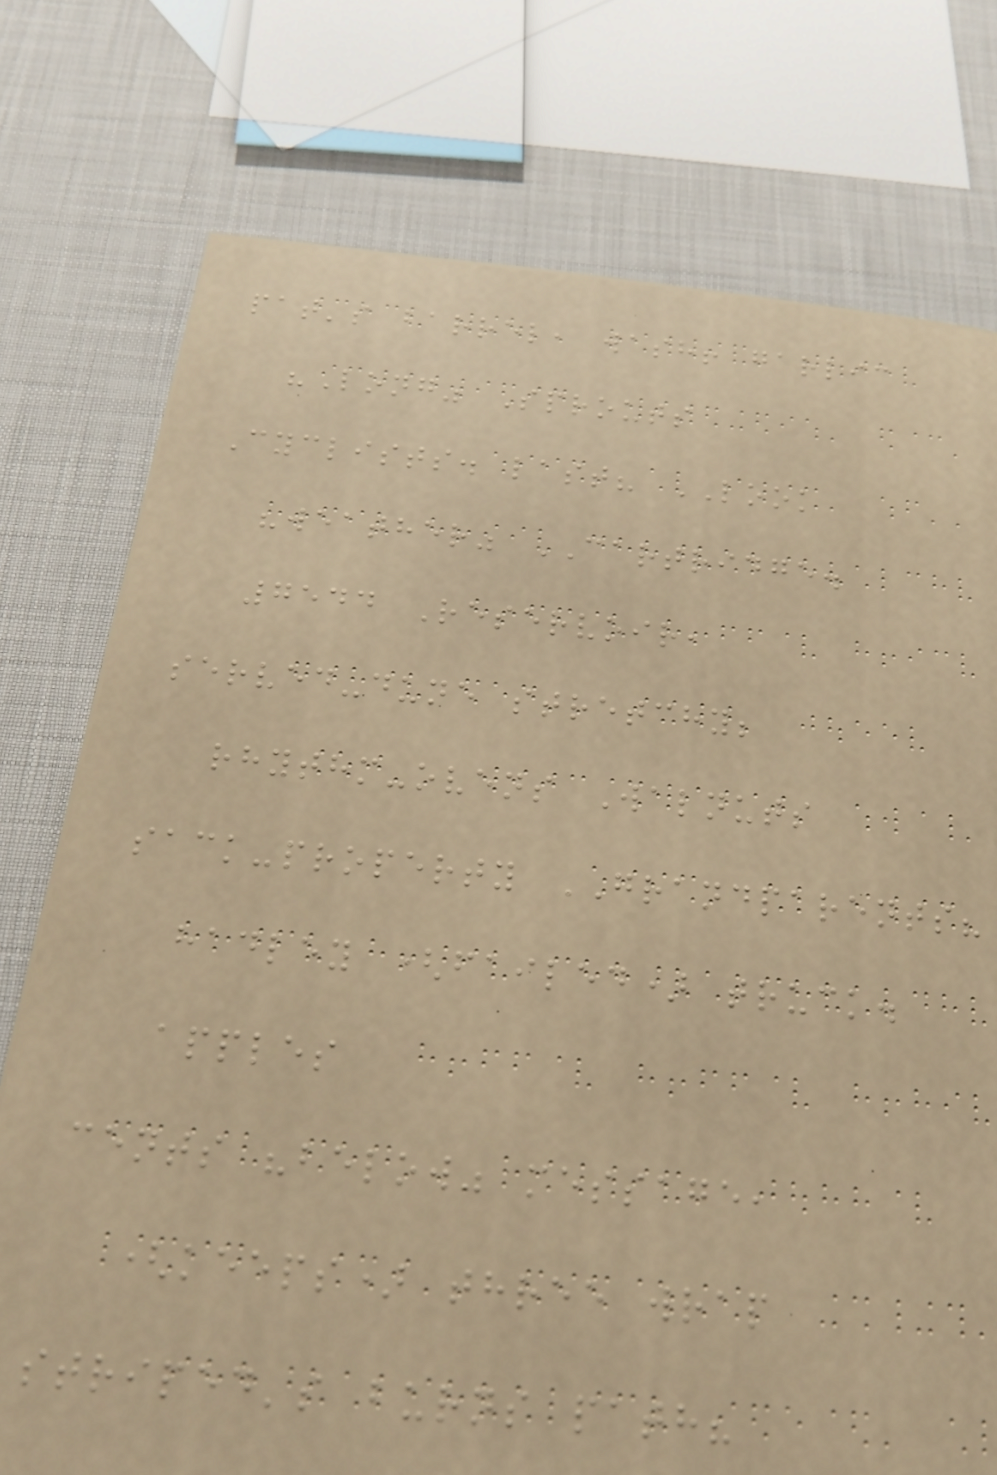pat's barrel, wash! garlic
"Long" Sprouts
Cyclists. last? LOOK
"weather" CARTRIDGE.
7544 Reservoir,
served-dune stretchy;
rhythm-ovens Walnuts
sack-property GRANDPARENTS?
hadley (failed) truck.
apples
cents "below" message,
(keeps) three wrap
striped's burns path?
